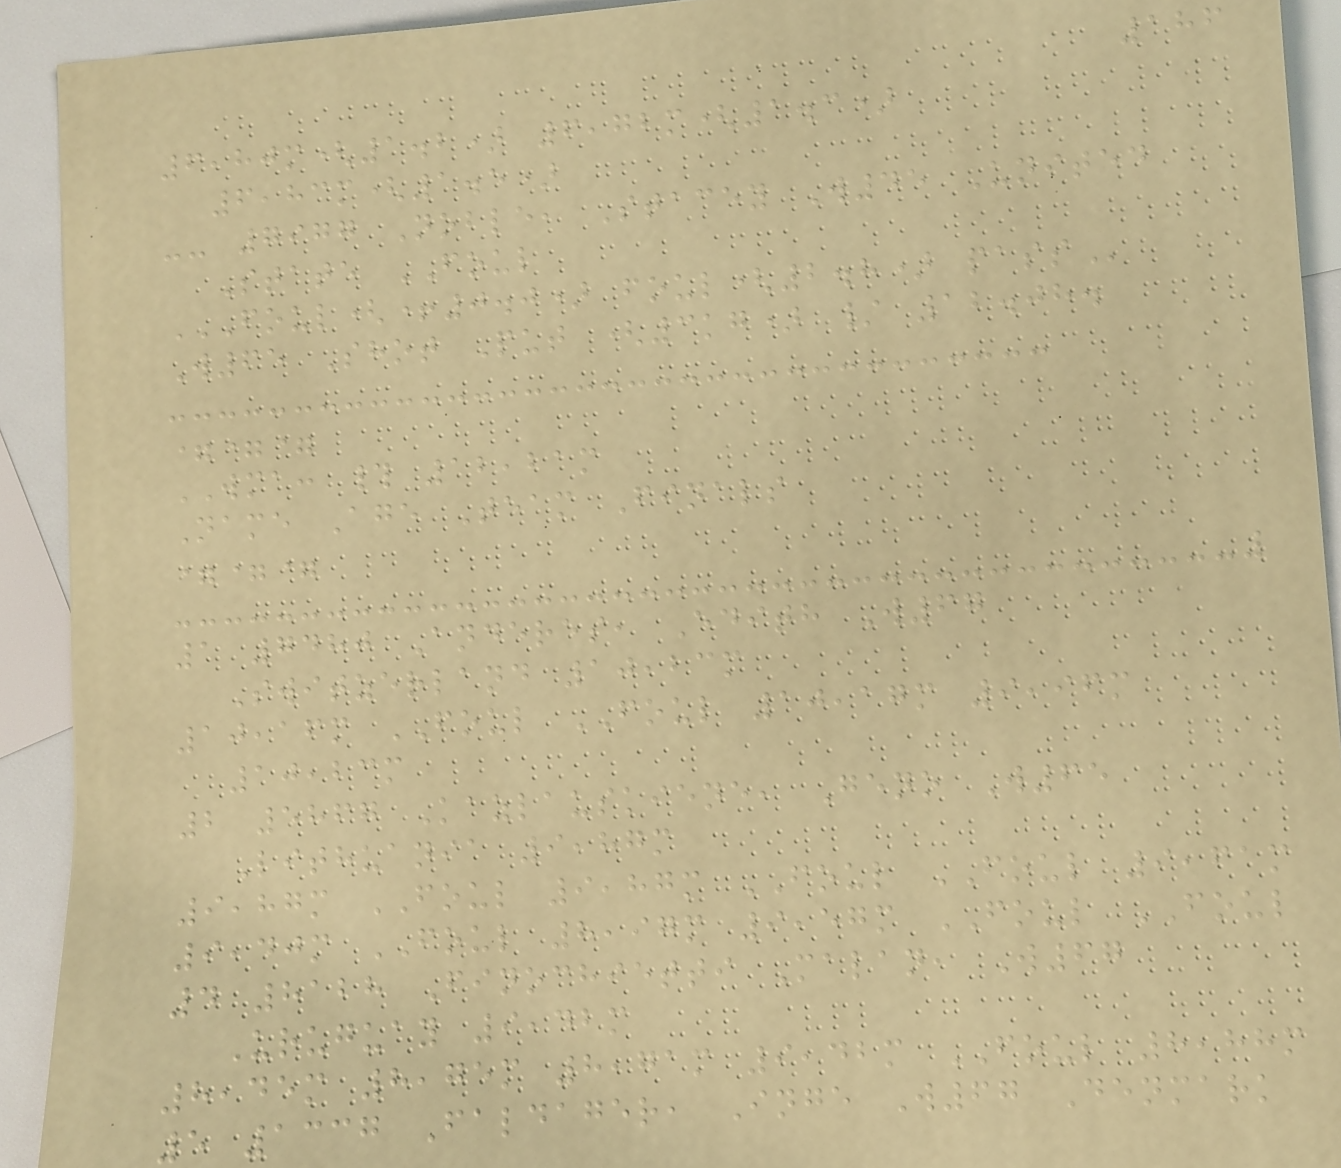186
6,80m(1.2) 6,72m(1.3)
6,83m(1.5)
-- 7977 Noble, Stacey W45 United
State FOUL
FOUL(+0.0) FOUL(2.8) PASS
W65 Shot Put (3kg) / 12.08.
===
WMA: # 12,21m
Name Age Team Finals
===
1 7480 Anderes, Edith W67
Switzerland 10,23m
10,16m FOUL FOUL 10,17m 9,96m
10,23m
2 5867 Kazlauskiene, Geno W65
Lithuania 9,87m
9,87m FOUL 9,87m FOUL FOUL 9,61m
9,40m FOUL 8,97m 9,57m FOUL FOUL
4 8128 Finochietti Malan, W67
Uruguay 9,42m
8,45m 8,75m 8,71m 9,42m FOUL 8,88m
5 1337 Faldager, Inge W67 Denmark
